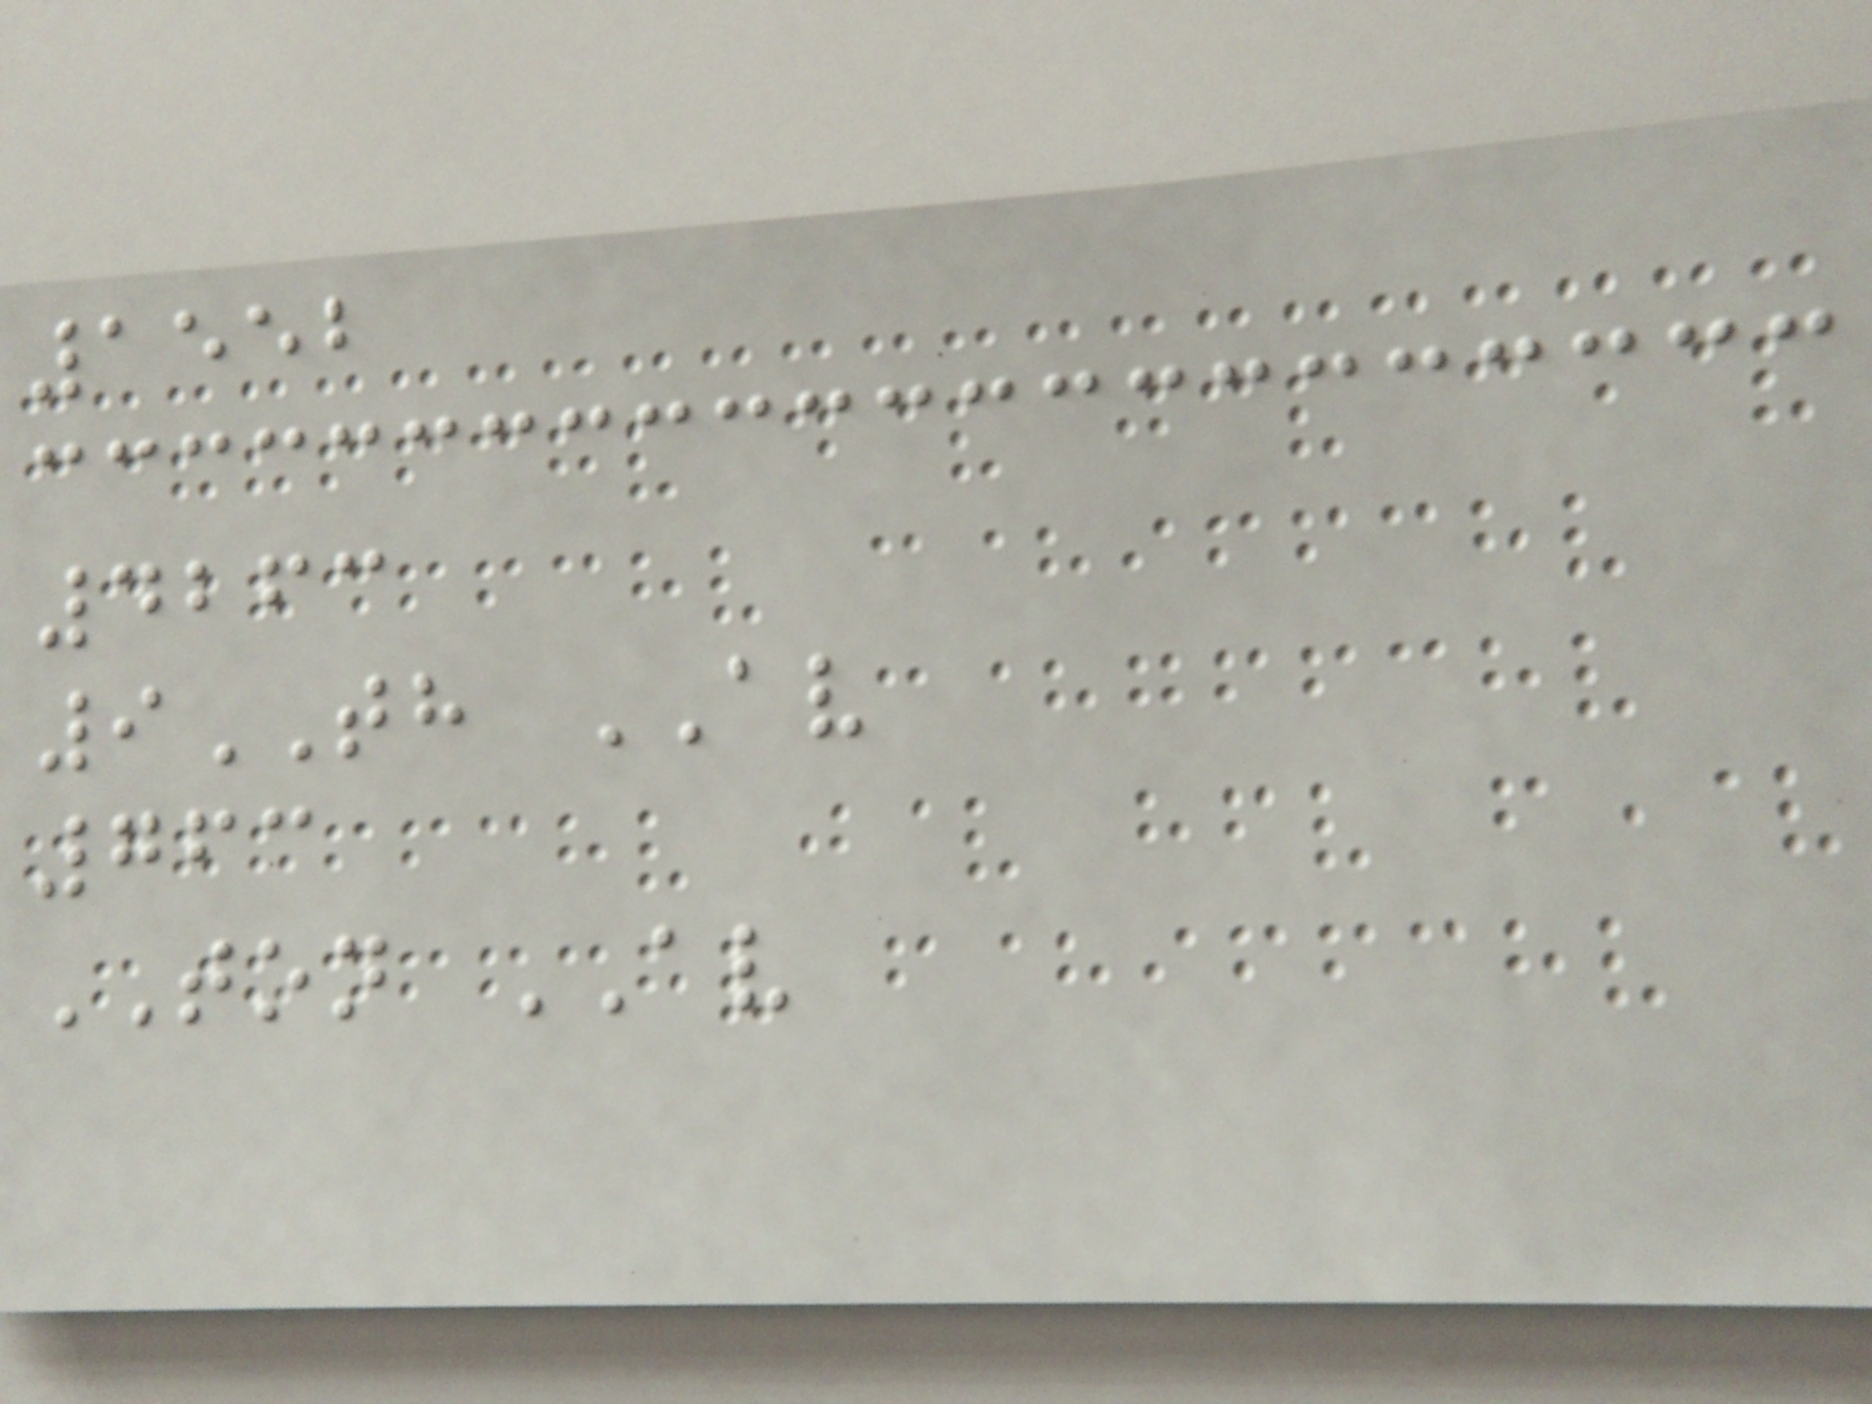1552
4263
9TH AV
763
TON AV
